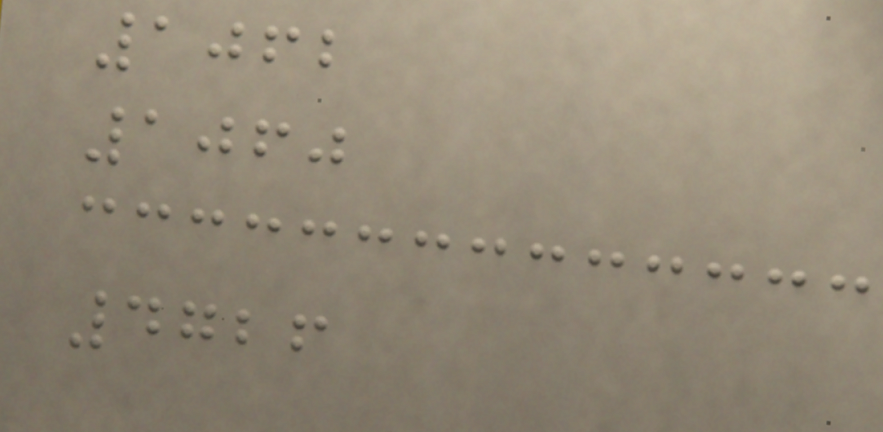1062
1060
4726
